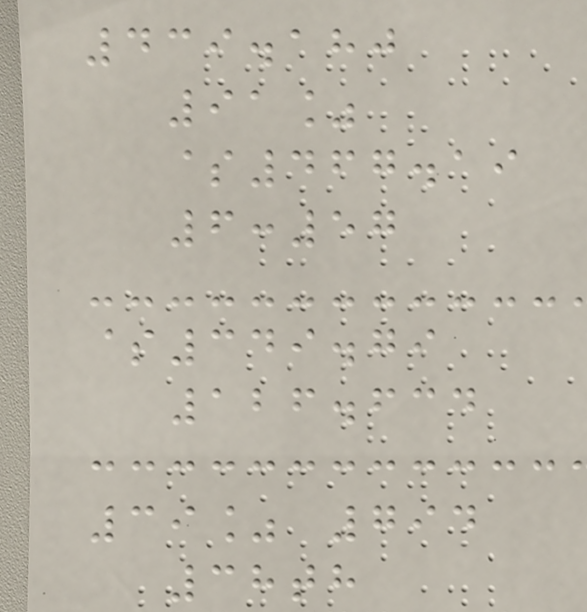439.180
91%
$467.19
6:57
$349.79
126.634
39% 794
38th
